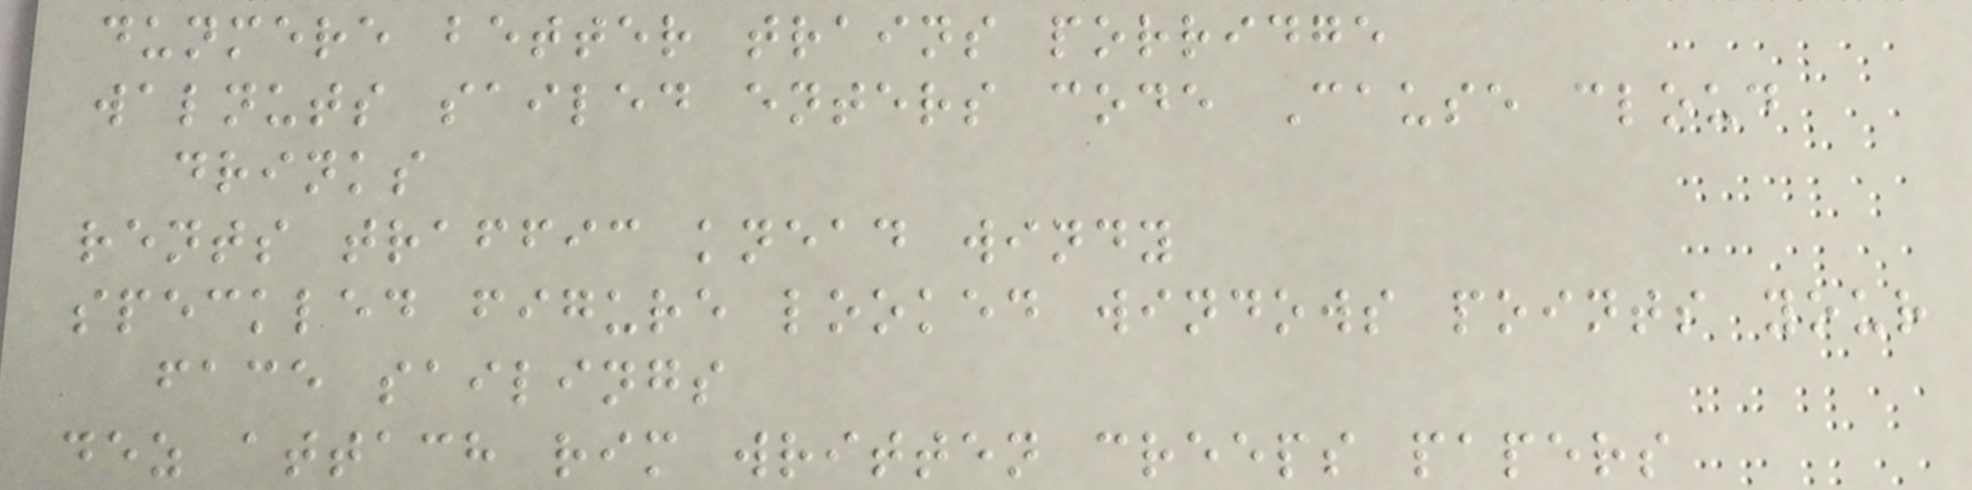dunmere better trains porridge
walnuts sailed enters code Cause cloud
drinks
rents traffic knead windy
speckled figure looked windows points your
face sailings
dez attach rim written creeps papers
